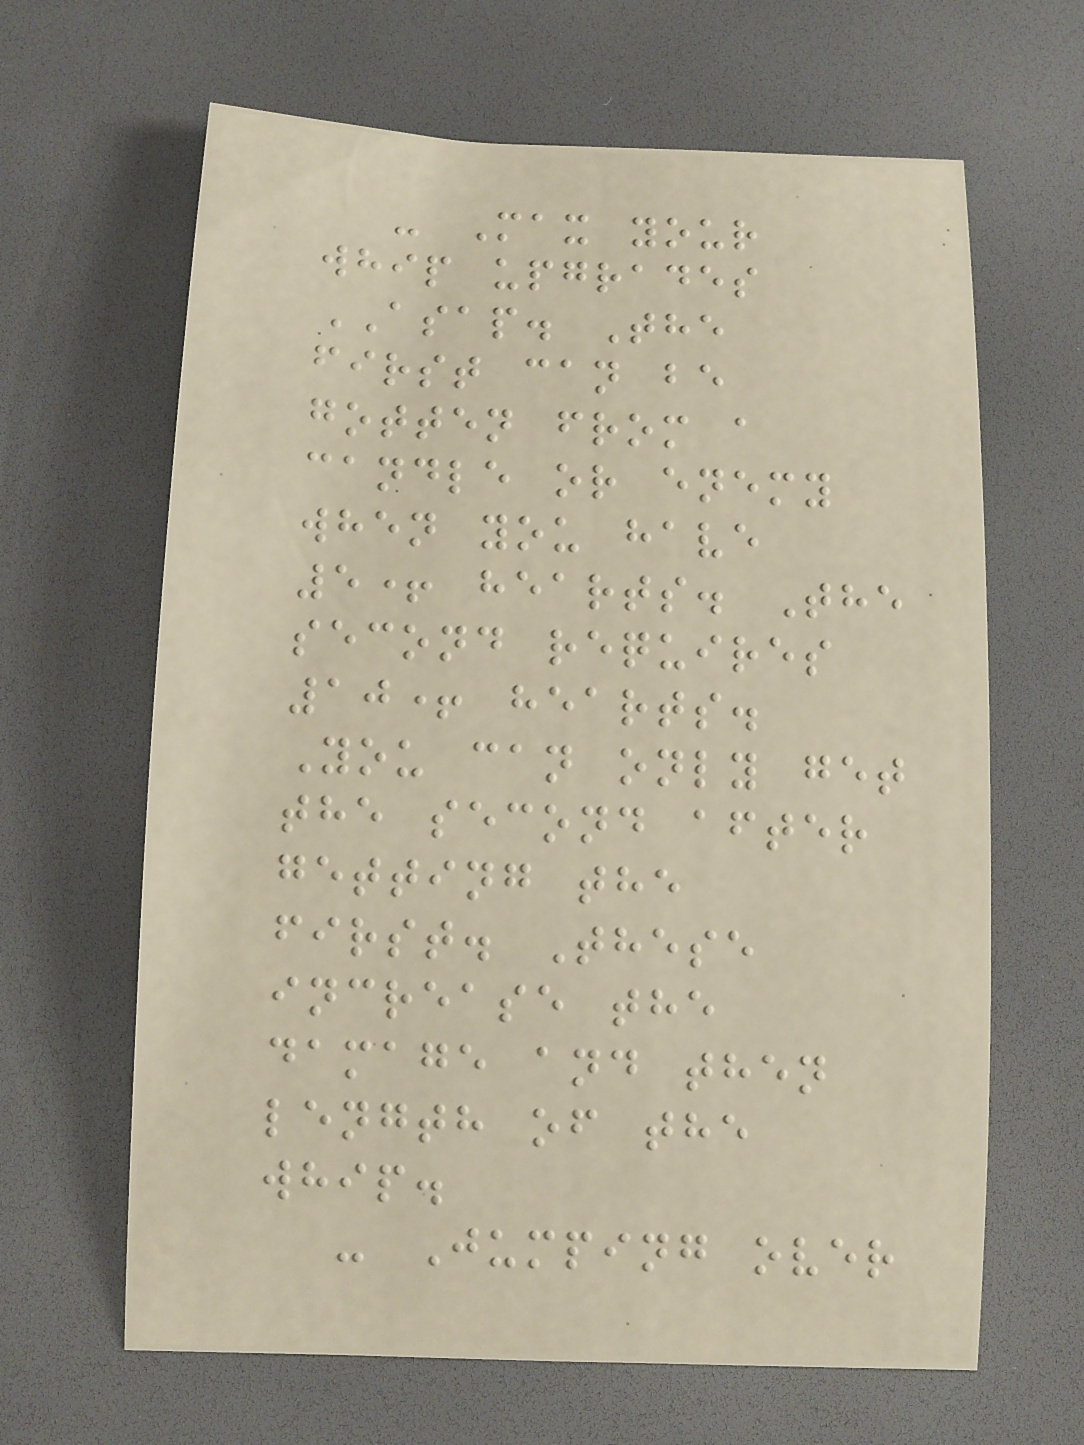- Max your
whip upgrades
ASAP. The
first can be
gotten from a
candle or enemy
when you have
5+ hearts. The
second requires
10+ hearts.
You can only get
the second after
getting the
first. These
increase the
damage and then
length of the
whip.
- Jumping over
